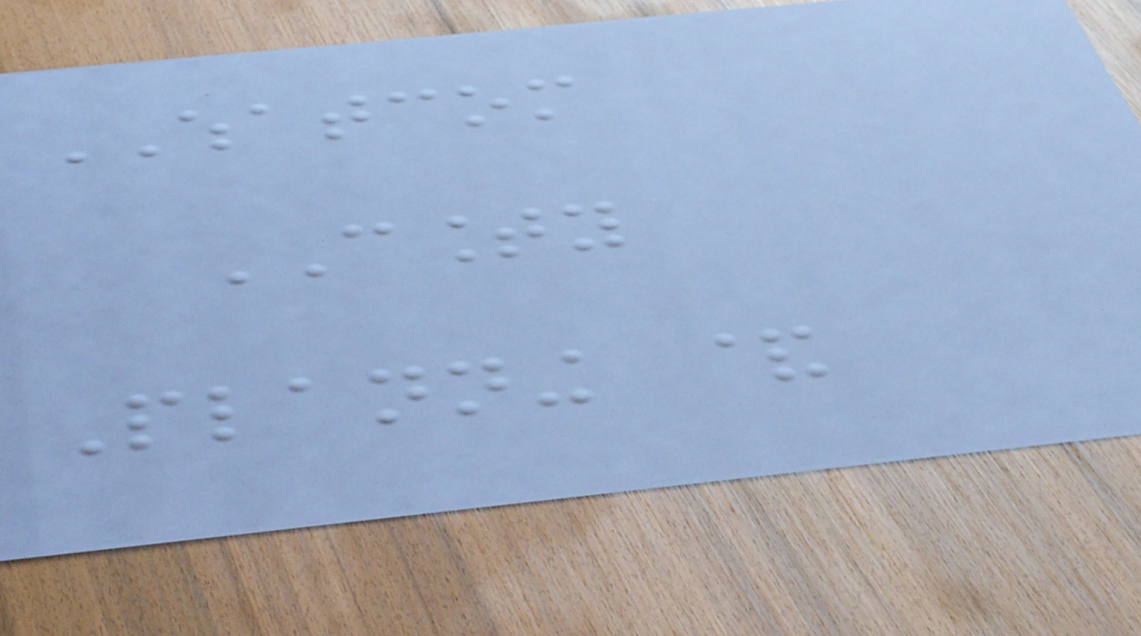WHATCOM
COUNTY
Planning &
